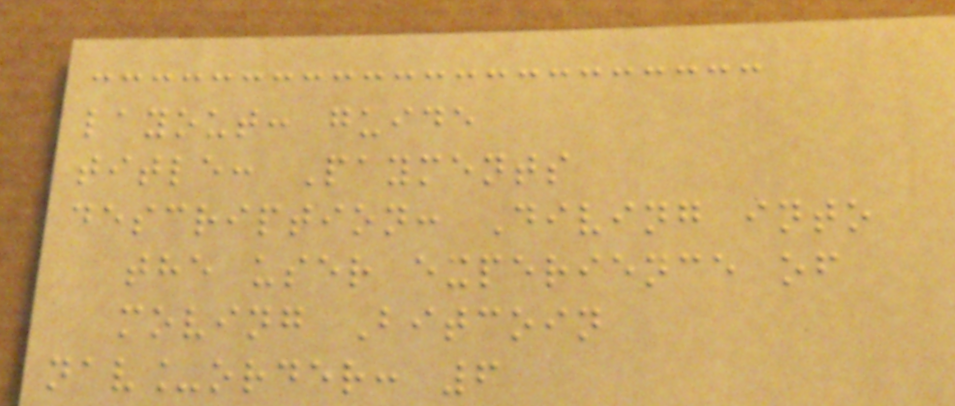layout: guide
title: Payments
description: Diving into
the user experience of
moving Bitcoin
nav_order: 6
